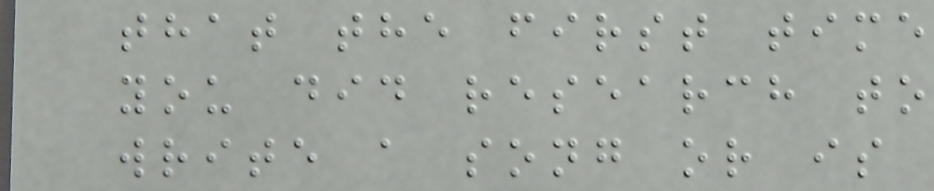that the first time
you did research to
write a song or is
